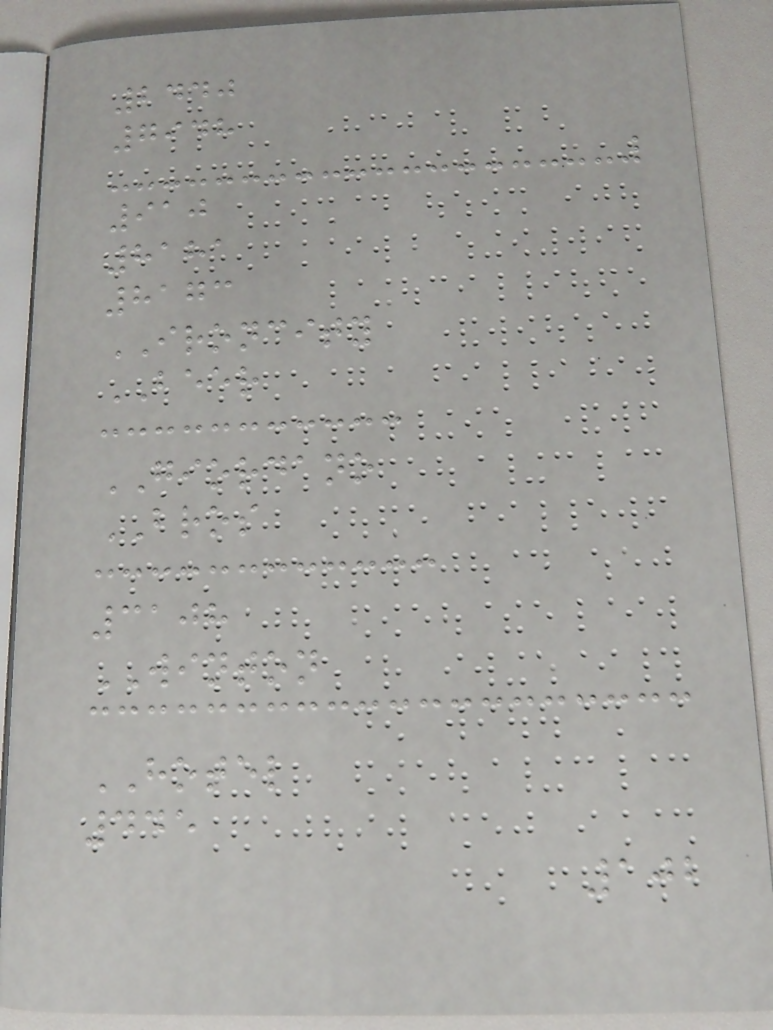2440
7948
910
8181
8173
IRONCITY
BEER
GIORDANO
BROS
3108
WINTON
HOTEL
445
102
